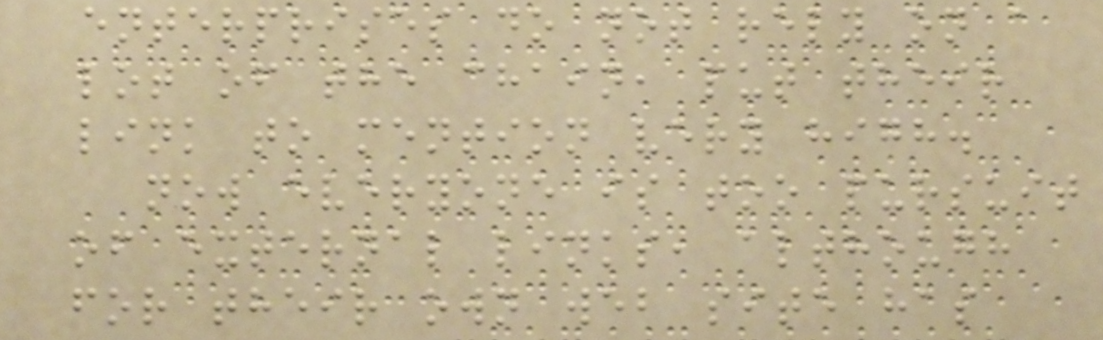enterprises do not rely on a
lot of the chain, put their
link to mention very high.
now everyone is too pursuit
of external links, although
for their own web site has
